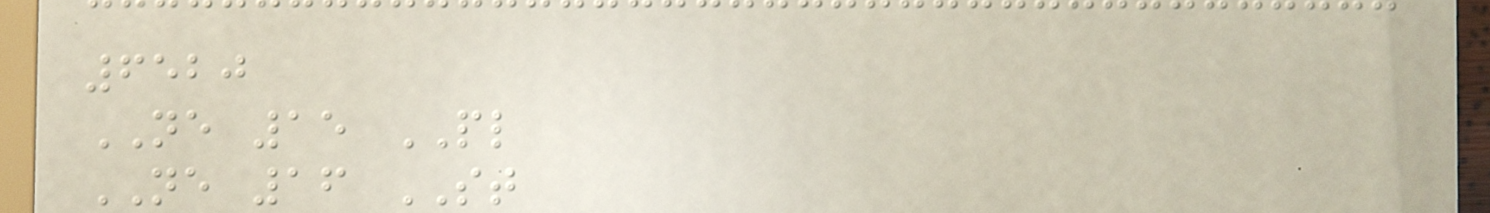6520
NE 15 PL
NE 16 ST
